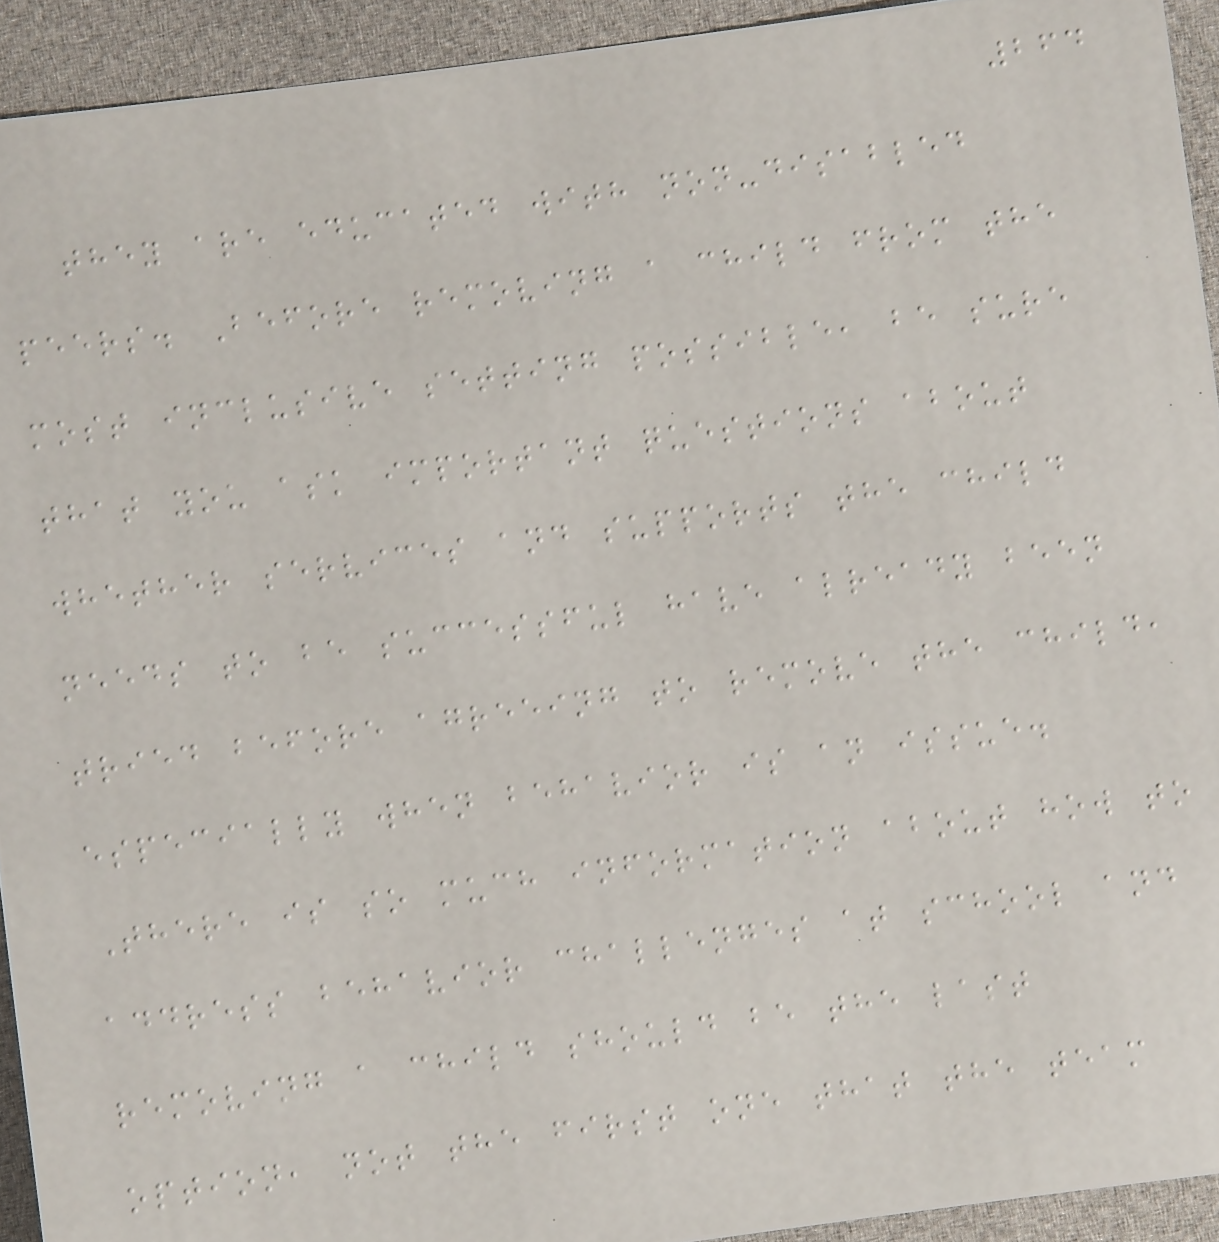264
they are educated with non-disabled
peers. Before removing a child from the
most inclusive setting possible, be sure
that you ask important questions about
whether services and supports the child
needs to be successful have already been
tried before agreeing to remove the child,
especially when behavior is an issue.
There is so much information about how to
address behavior challenges at school and
removing a child should be the last
option, not the first one that the team
